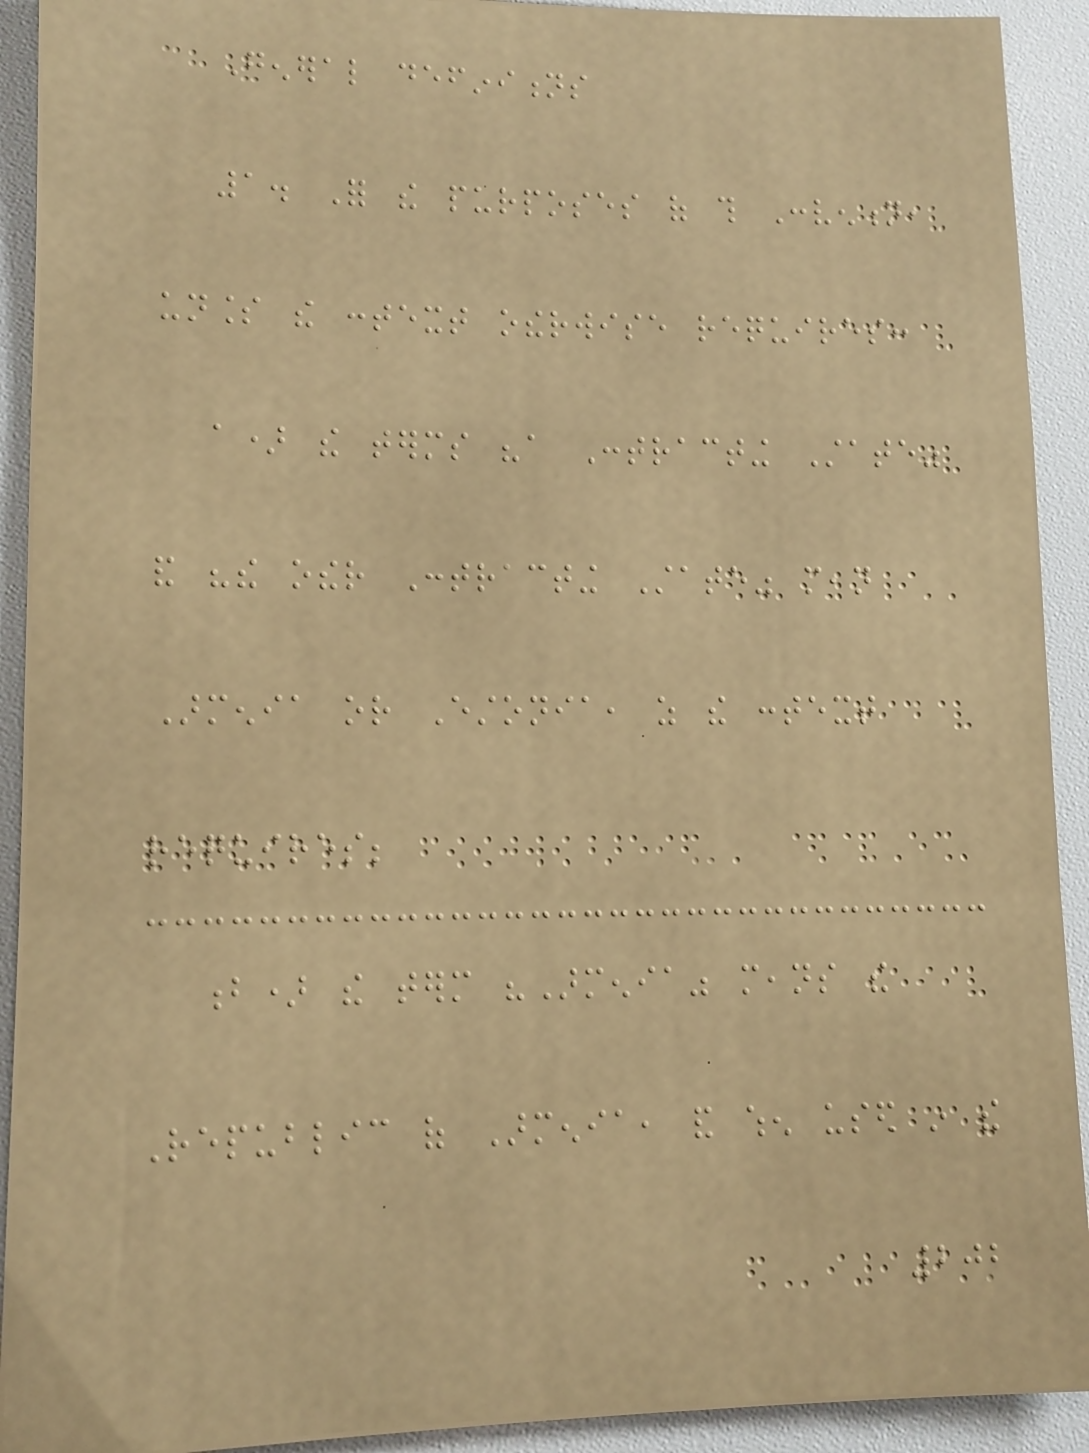General definitions
1. For the purposes of this Convention,
unless the context otherwise requires:
a) the terms "a Contracting State"
and "the other Contracting State" mean
Armenia or Estonia, as the context
requires;
b) the term "Armenia" means the
Republic of Armenia, and when used in the
202
